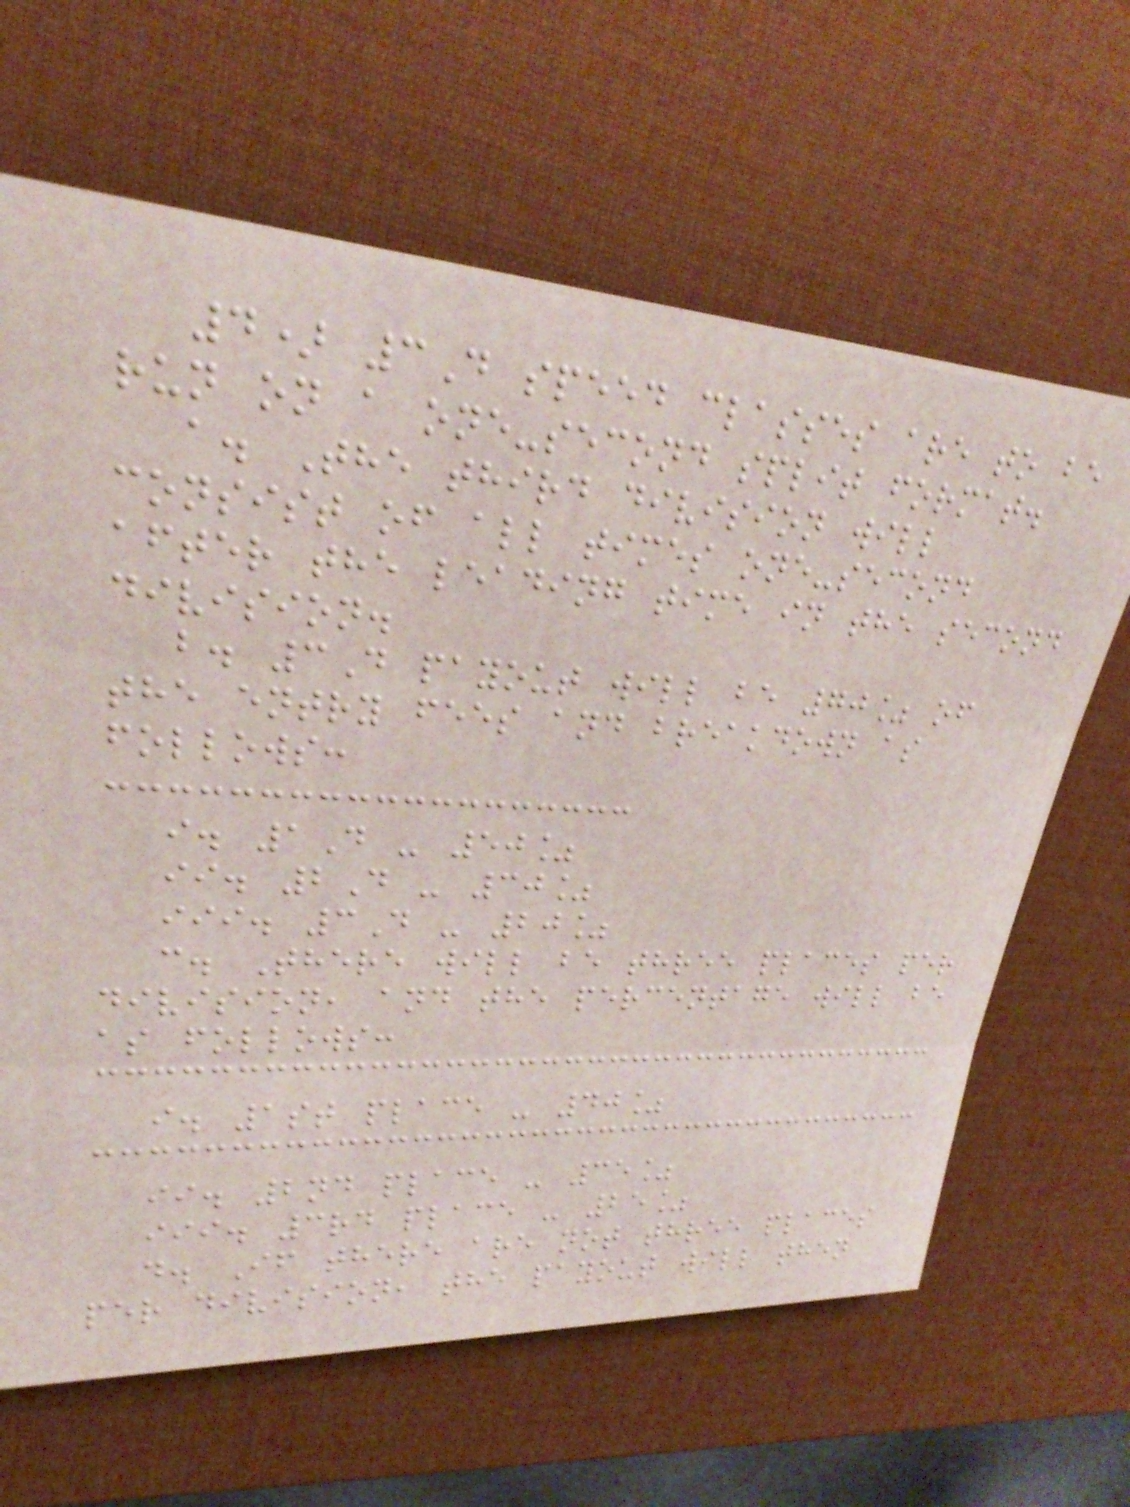4) 3D speed classes are to be
run on a one-second split format.
a. The third division will
consist of all times one-second
after the leading time in the second
division.
b. 3D payout will be 70% of
the entry fees and breakdown as
follows:
i. 1D - 50%
ii. 2D - 30%
iii. 3D - 20%
c. There will be three places per
division, and the percentage will be
as follows:
i. 1st place - 40%
ii. 2nd place - 35%
iii. 3rd place - 25%
d. If there are not three places
per division, the payout will then
